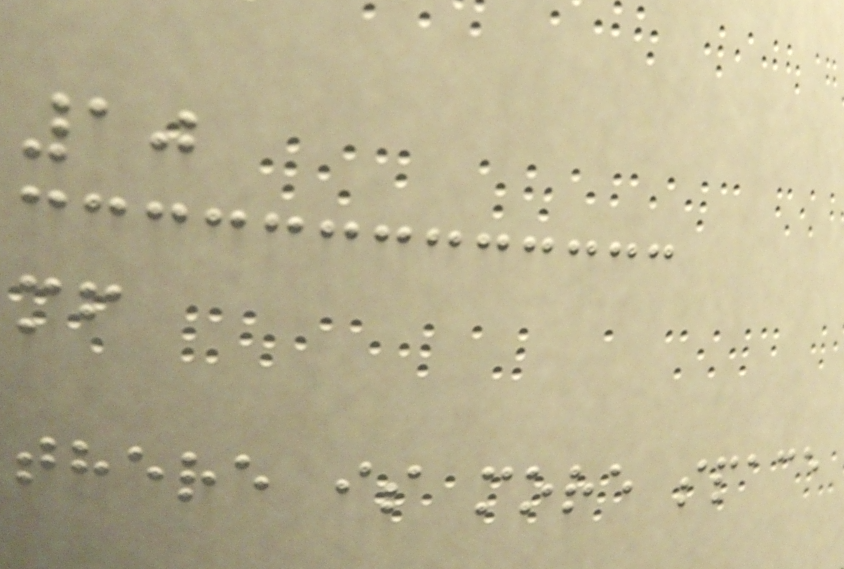10
mf
there is more space
